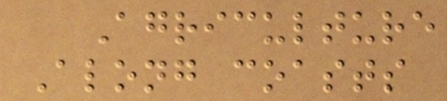Agriculture
Along coasts
